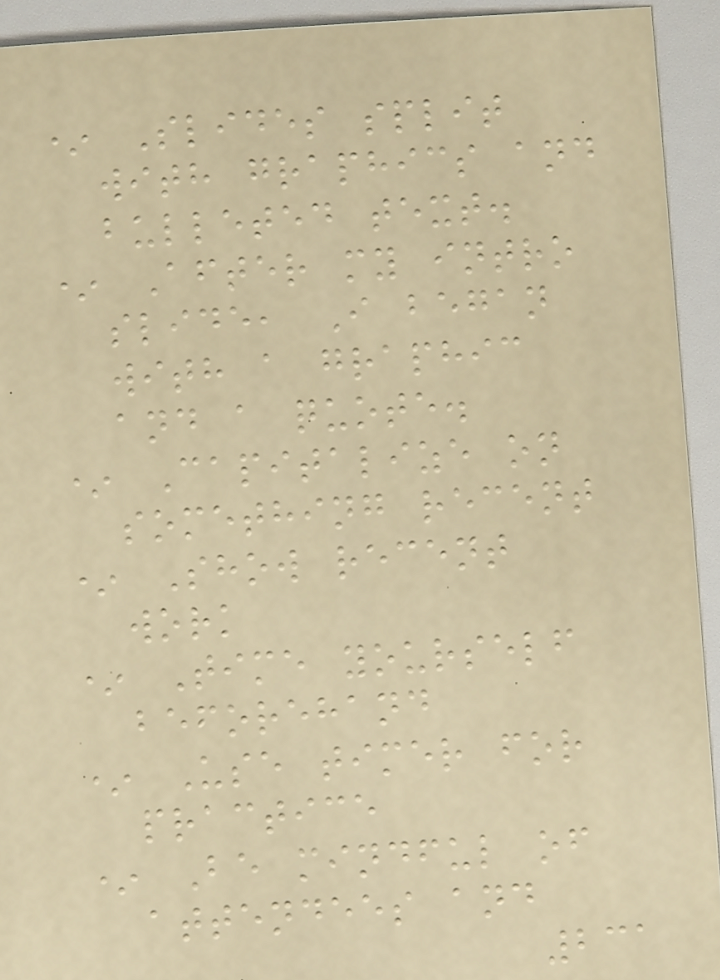* Slides split
with graphics and
bulleted text.
* After my intro
slide, I began
with a graphic
and a quote.
* Capitalize on
something recent
* Show recent
work
* Time yourself
beforehand
* Use timer for
practice
* Be mindful of
attendees and
231
